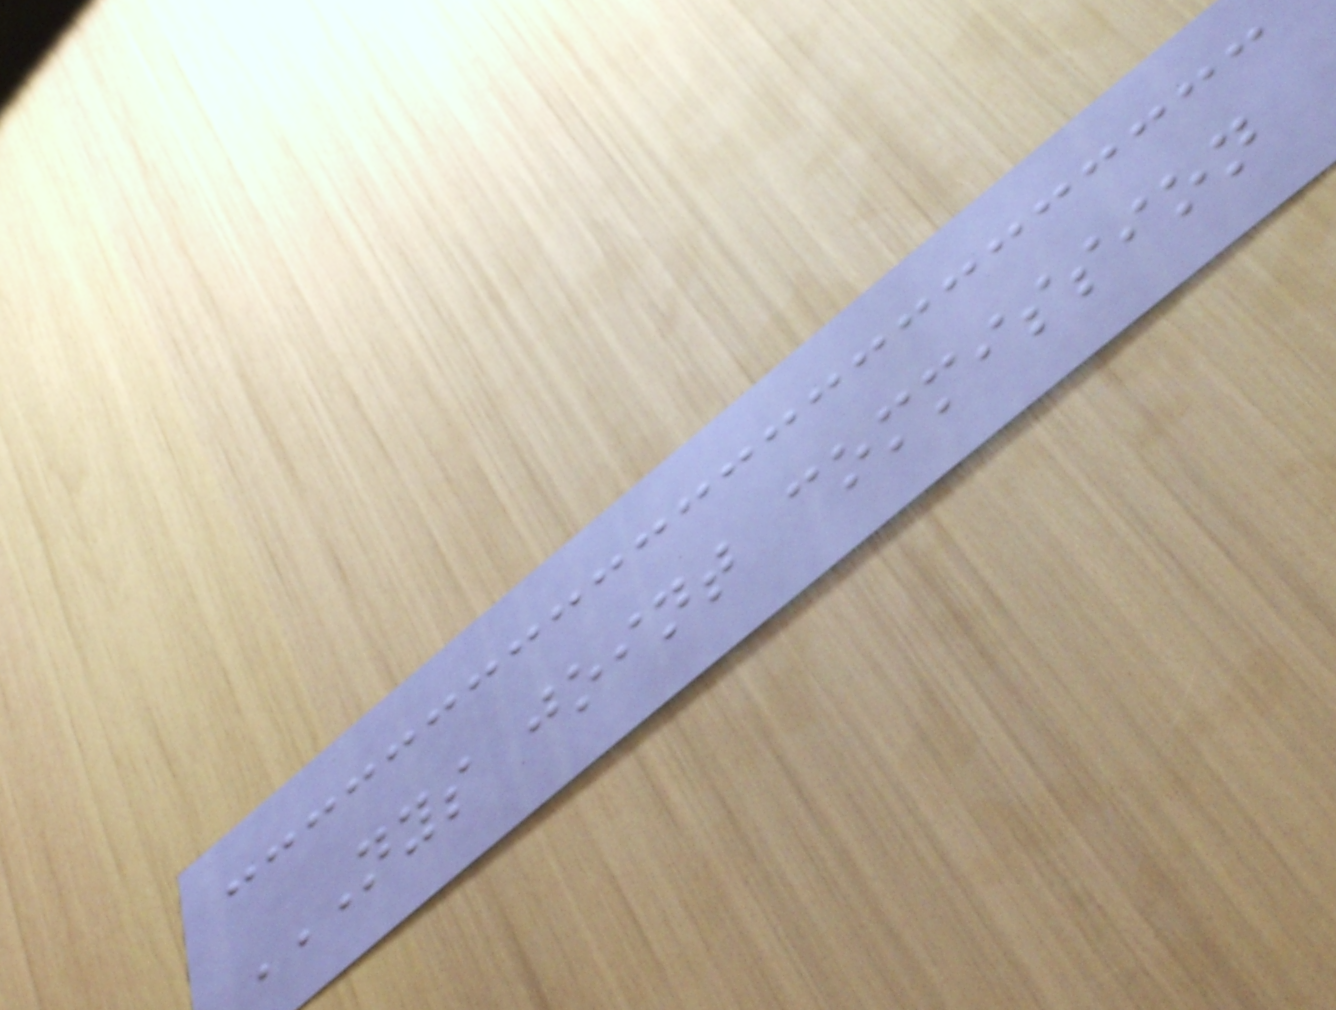NYS JOINT COMMISSION
